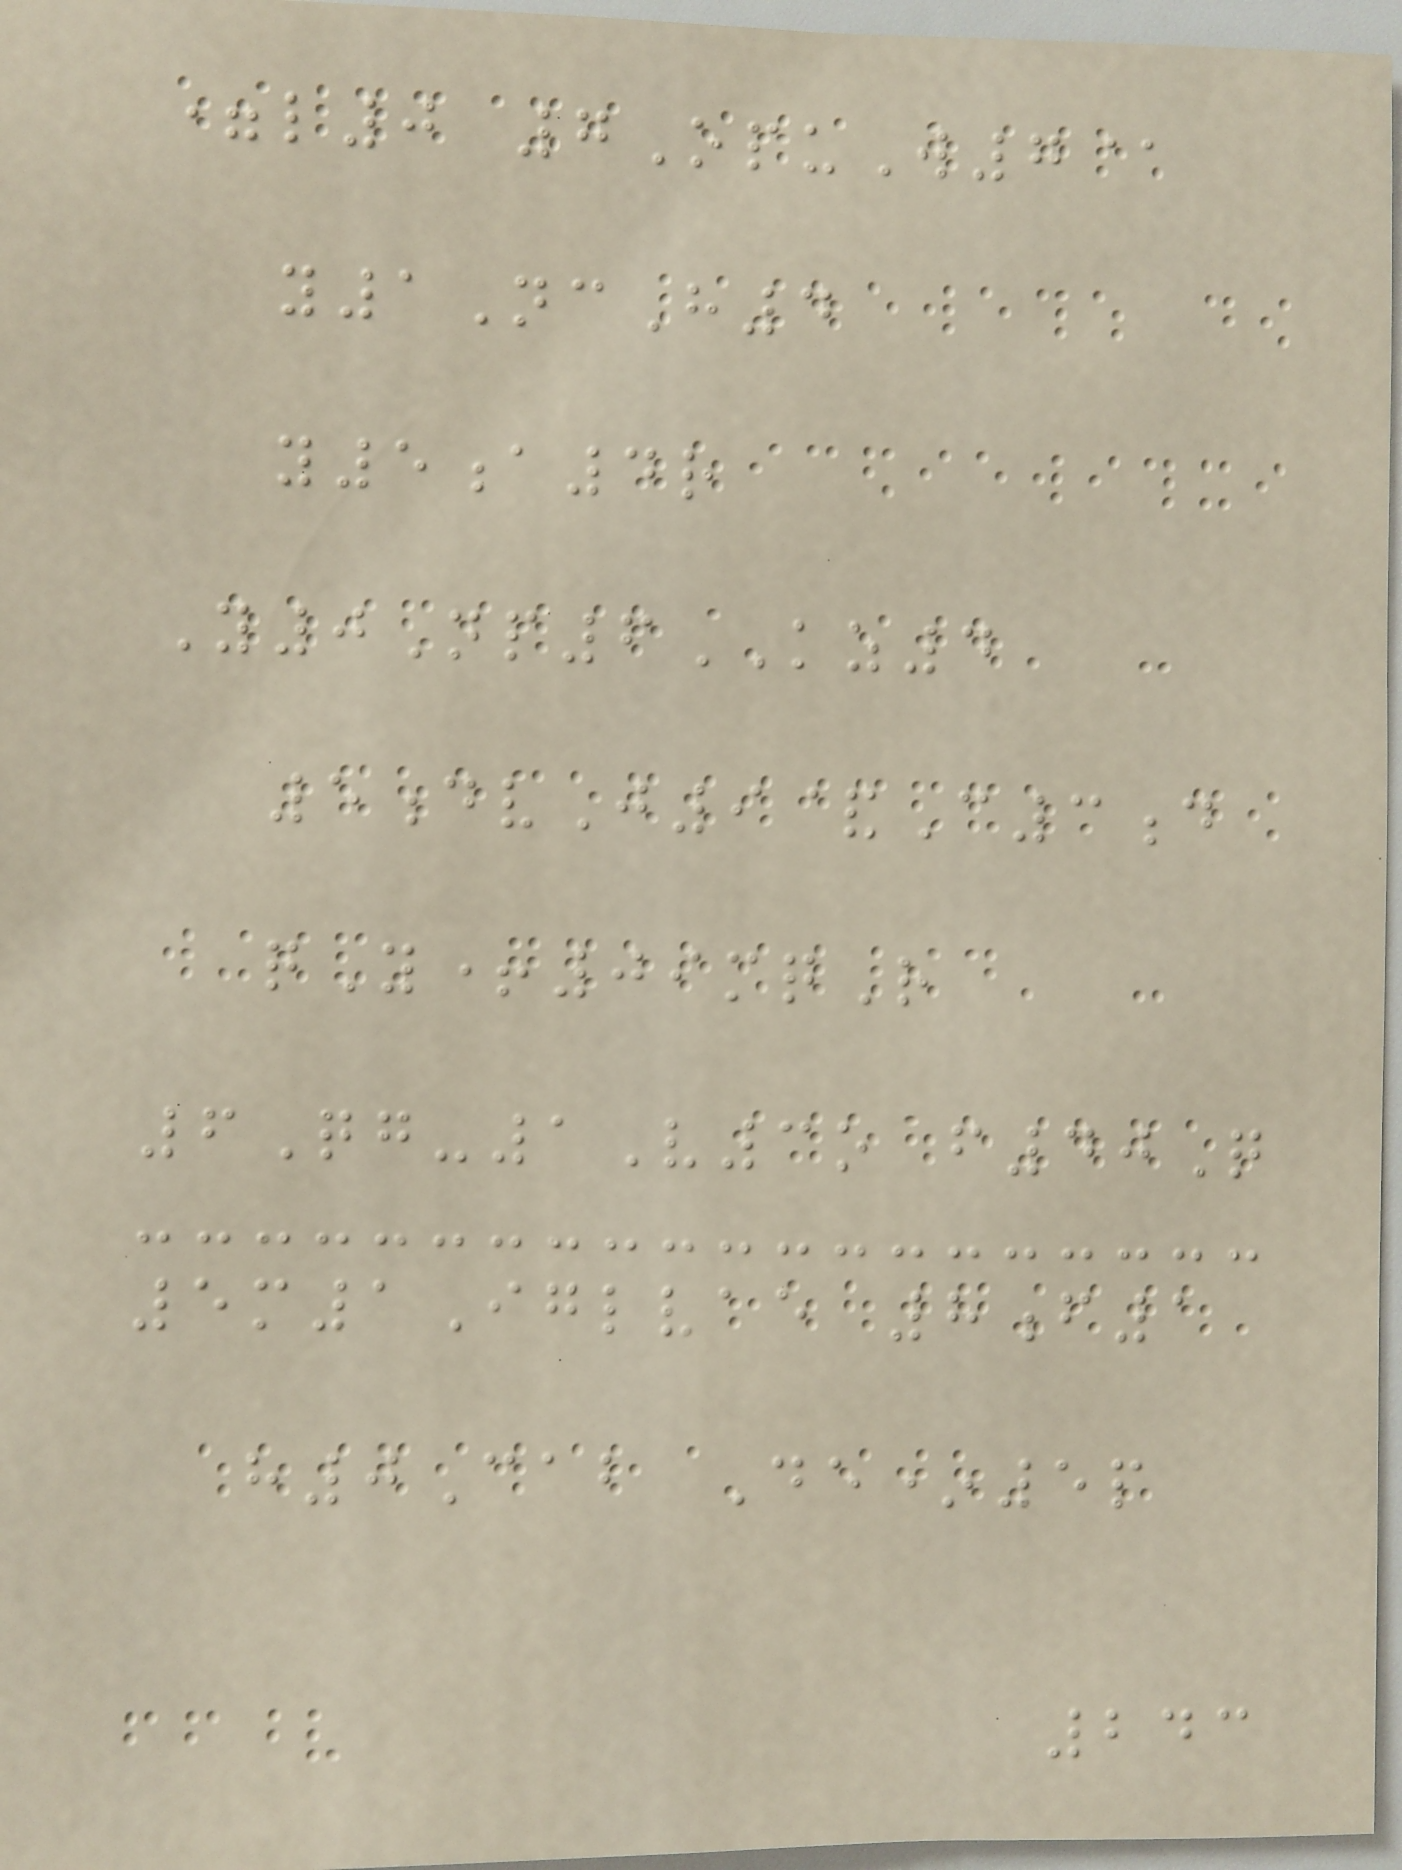=l0 7OpuW7@
y1NcH4
y5a4r
Y0Np6KZ4
5dvJ9&C3d
qY+09mqR
6Qg-1V3o f40Q
5m1Iglvae 8f1
h0Cab De*5p
243
